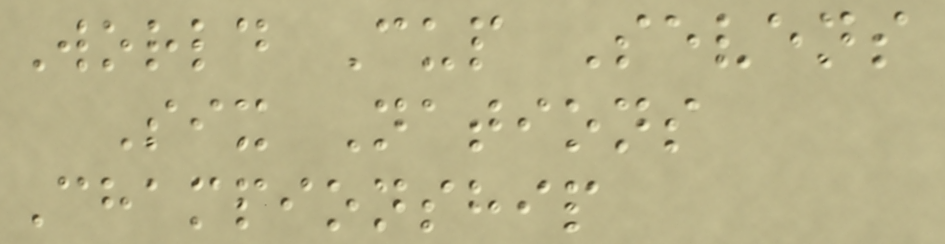World Cup Sevens
Six Nations
Championship
